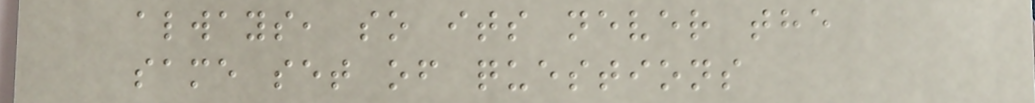always, so its never the
same set of questions
